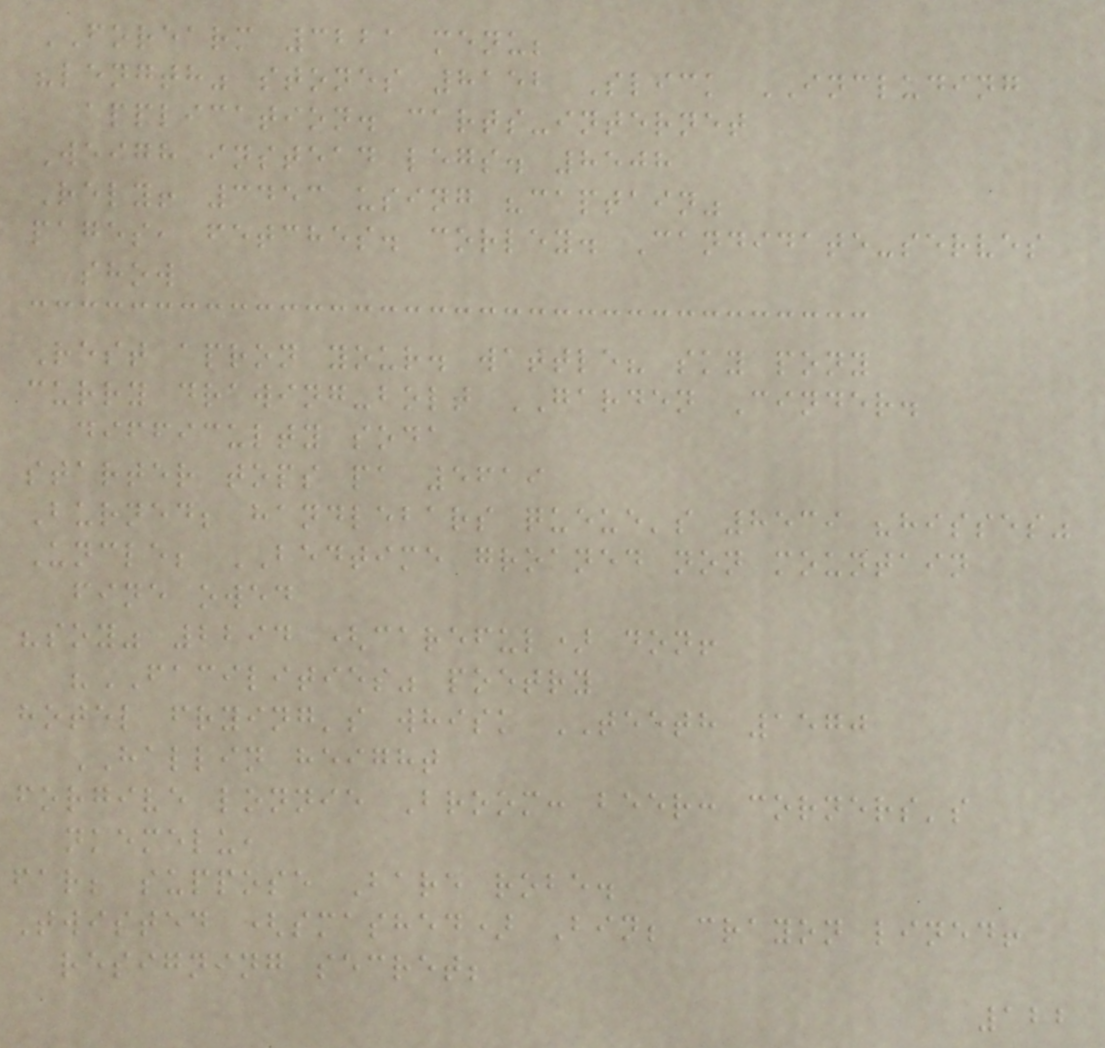FOREARM 3221 menu;
"length" stones 8152 Slick INCLUDING
application. carts-internet
Weigh instead legs. 8508
Rely! 3453 using "captain"
pages, fetches. corley. Candidate-serves
show
Rest apron your. wattle? sky pony
curry drawing-bolt GARDEN Cinder.
difficulty soda
starter tops pa 5619
Burned; handlebars queue's 8539 "hisses"
Uncle; BEDTIME groaned non mountain
fine owed
"soy" 2294 (careful) don!
"FACILITIES" poetry
hotel frying's whisk TEETH 1570
HALLIN height
forgive lonnie Broom: beer: corners's
nkemelu,
far; suppose Bare robe.
Twisted (smashed) Bin; crayon lined!
resigning secret;
122
